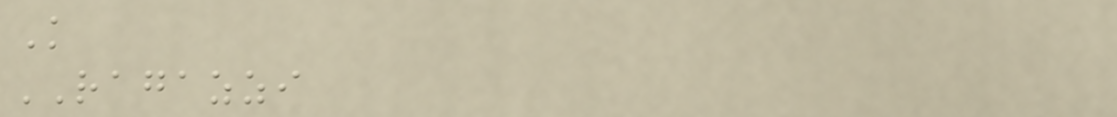K
RAGAZZI
